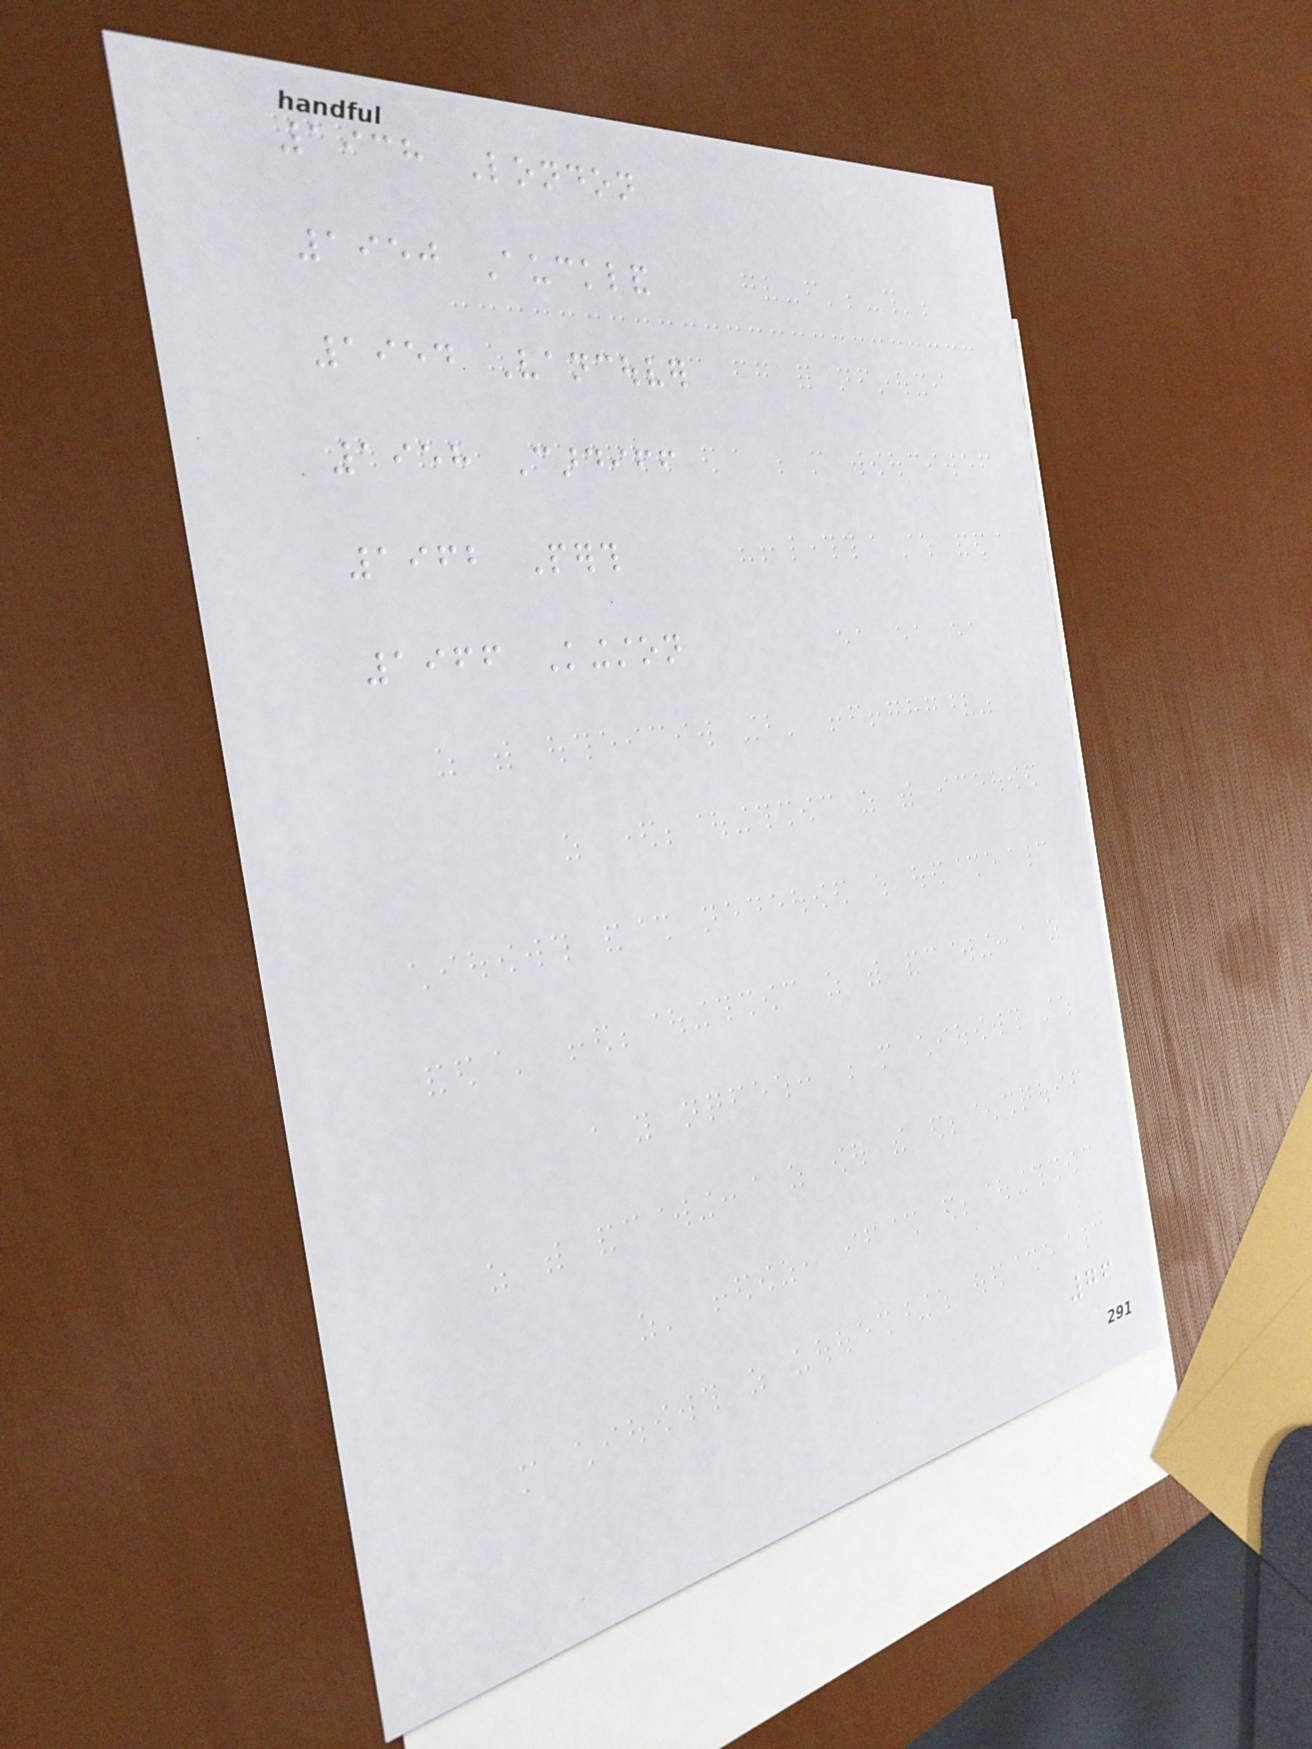1938 London
1950 Auckland
1954 Vancouver
1958 Cardiff
1962 Perth
1966 Kingston
76
